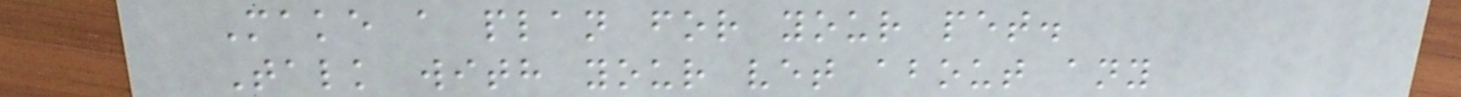Make a plan for your pet.
Talk with your vet about any
